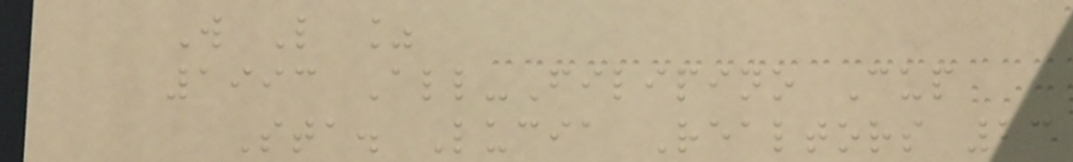W L %
1993 All-Filipino Cup
Sta. Lucia Realtors 23
